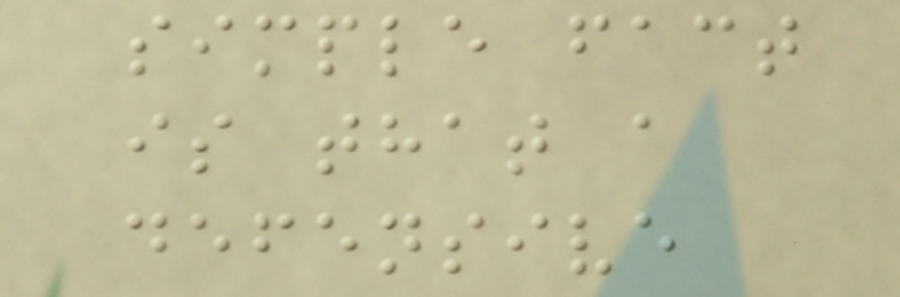simple fact
is that a
defensive
